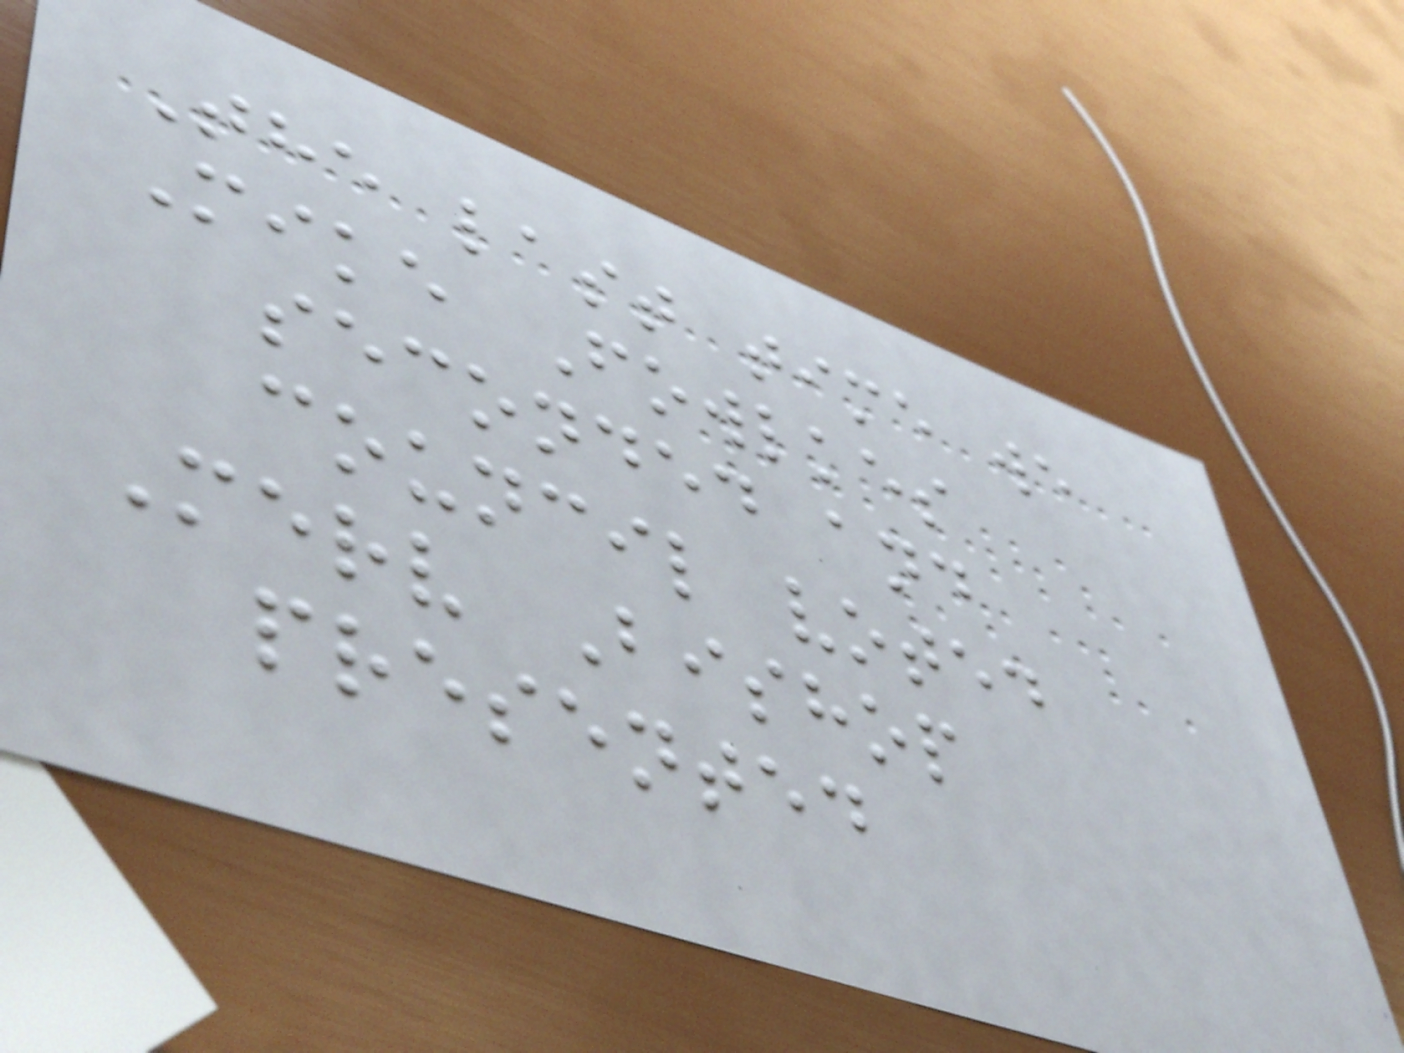The last time we
Mike Fowlkes
seconded and
council voted
Merv Bishop
presented
